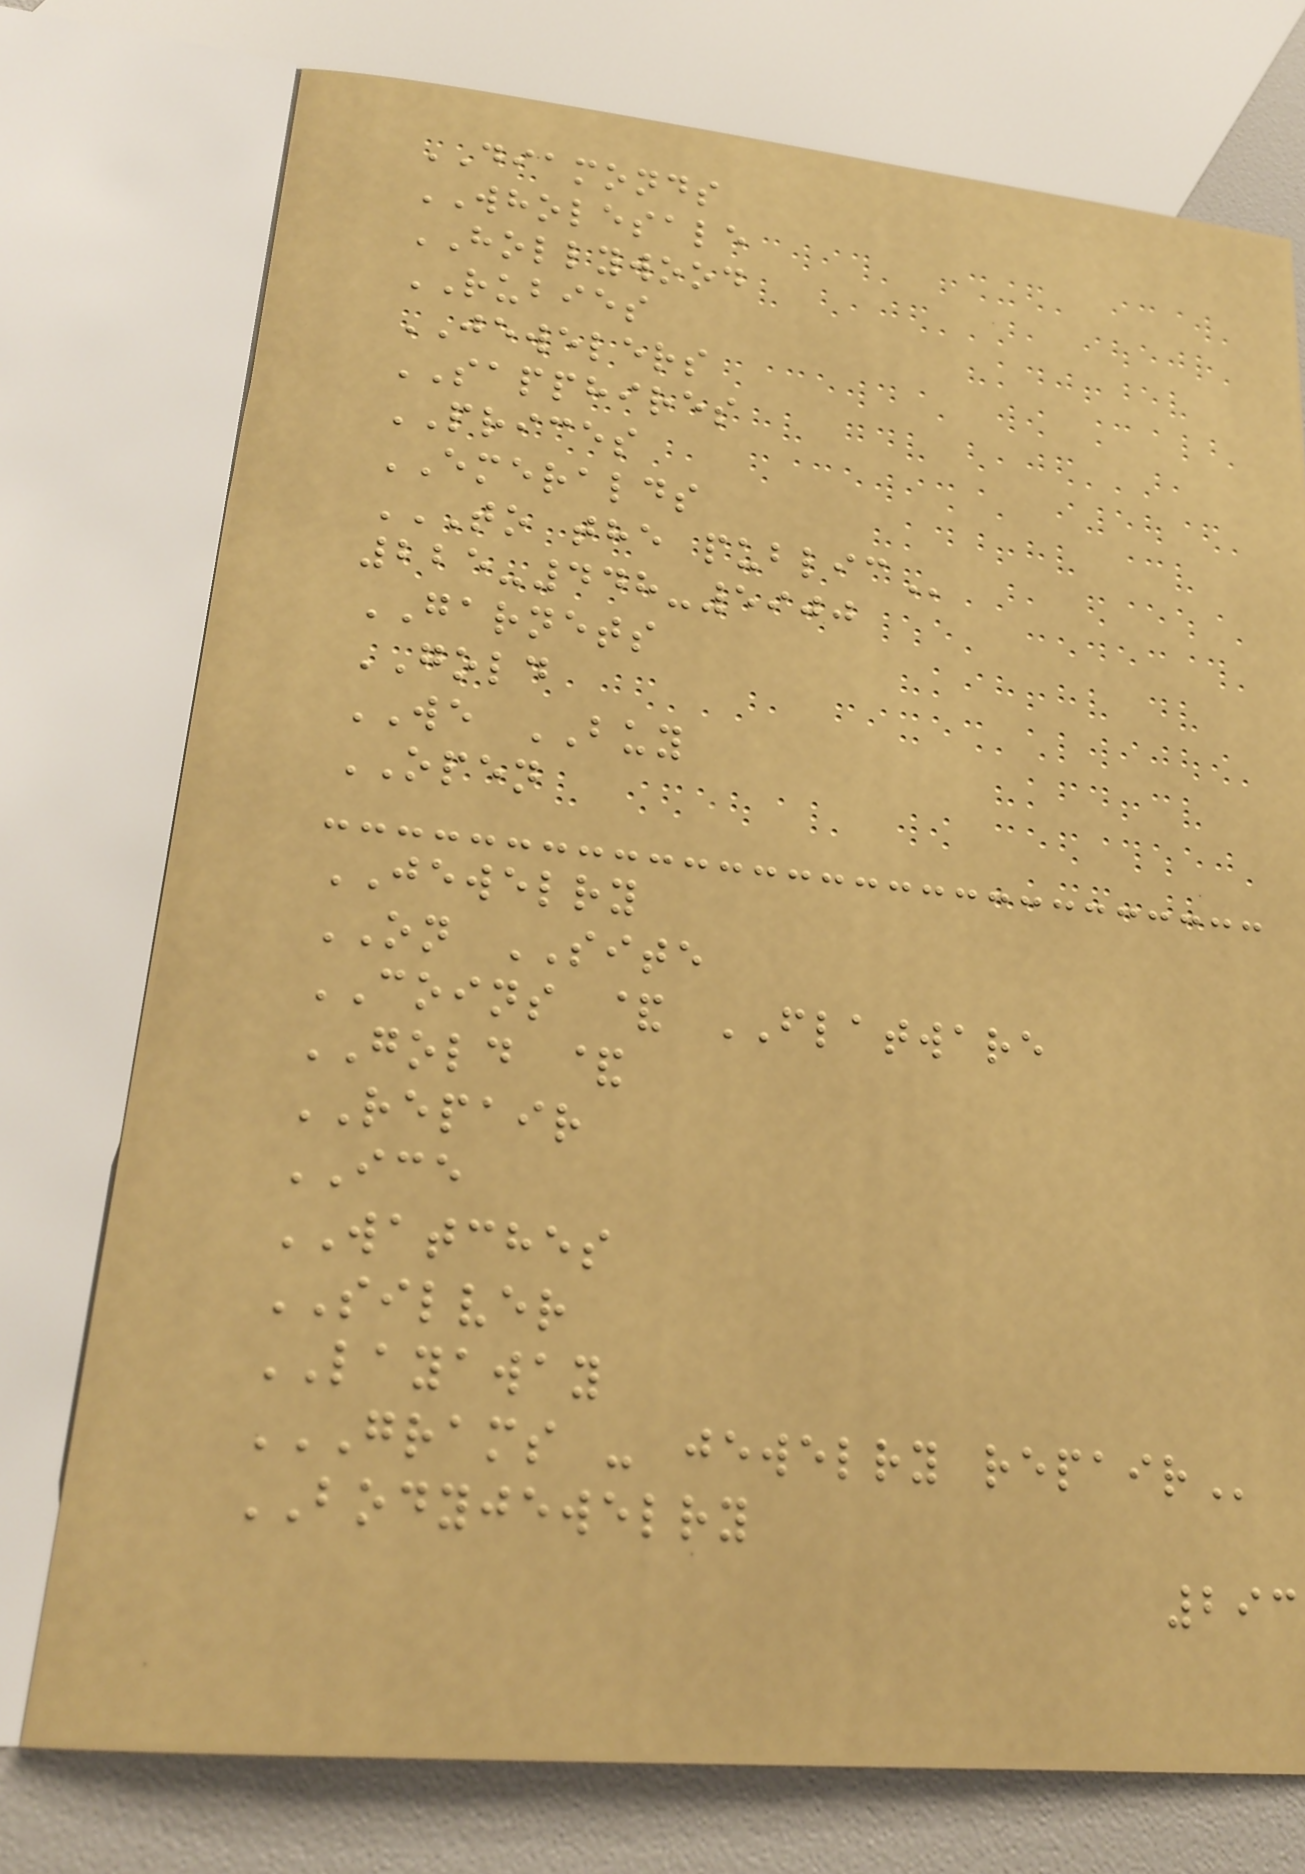DIAMONDS
WHOLESALE
HOLLYWOOD
RUBIES
JEWELERS
SAPPHIRES
PRICES
EMERALDS
TO THE PUBLIC
225-448-5900
GARNETS
GOLD
WE BUY
OPEN
JEWELRY
ON SITE
COINS & FLATWARE
GOLD &
REPAIR
ICE
WATCHES
SILVER
LAYAWAY
GRAMS - JEWELRY REPAIR
BODYJEWELRY
293
